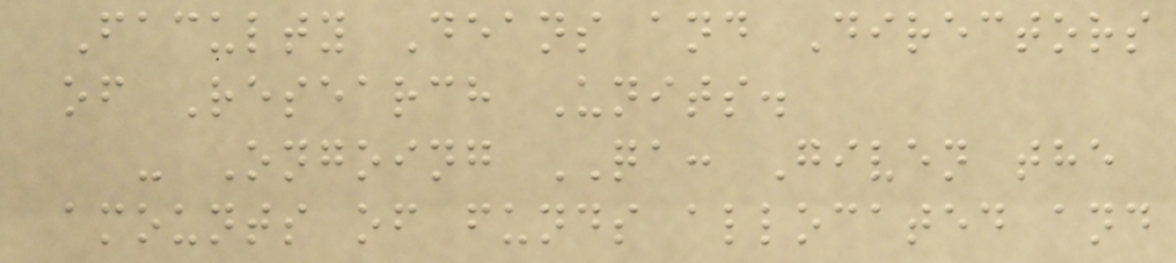Faculty Deans and Directors
of Research Units.
- Ongoing QA: Given the
amounts of funds allocated and
